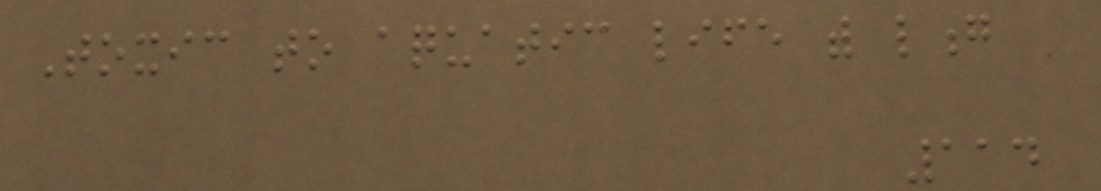Toxic to aquatic life with long
114
